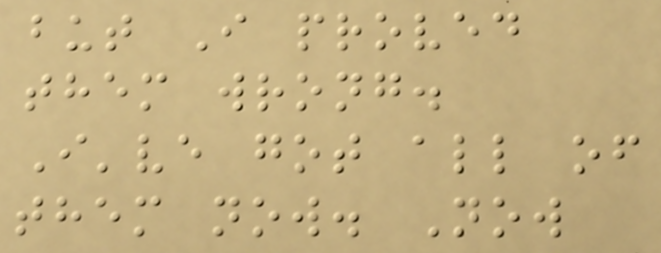but I proved
them wrong.
I've got all of
them now. Now
